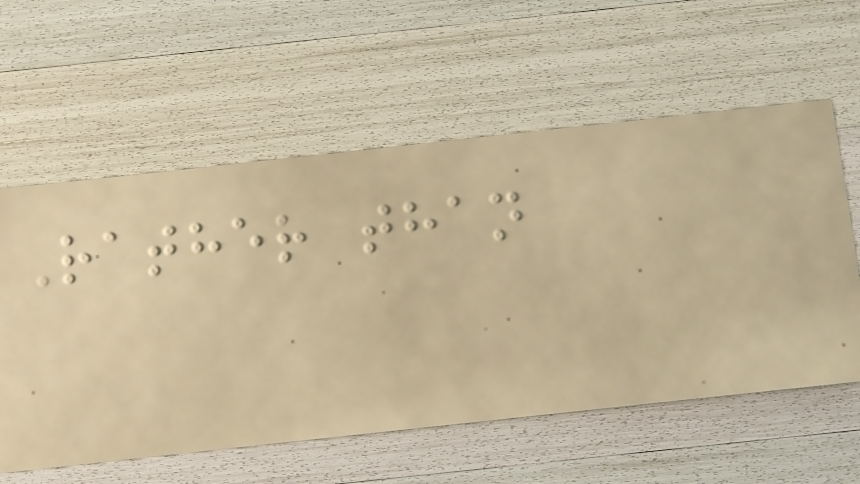Rather than
